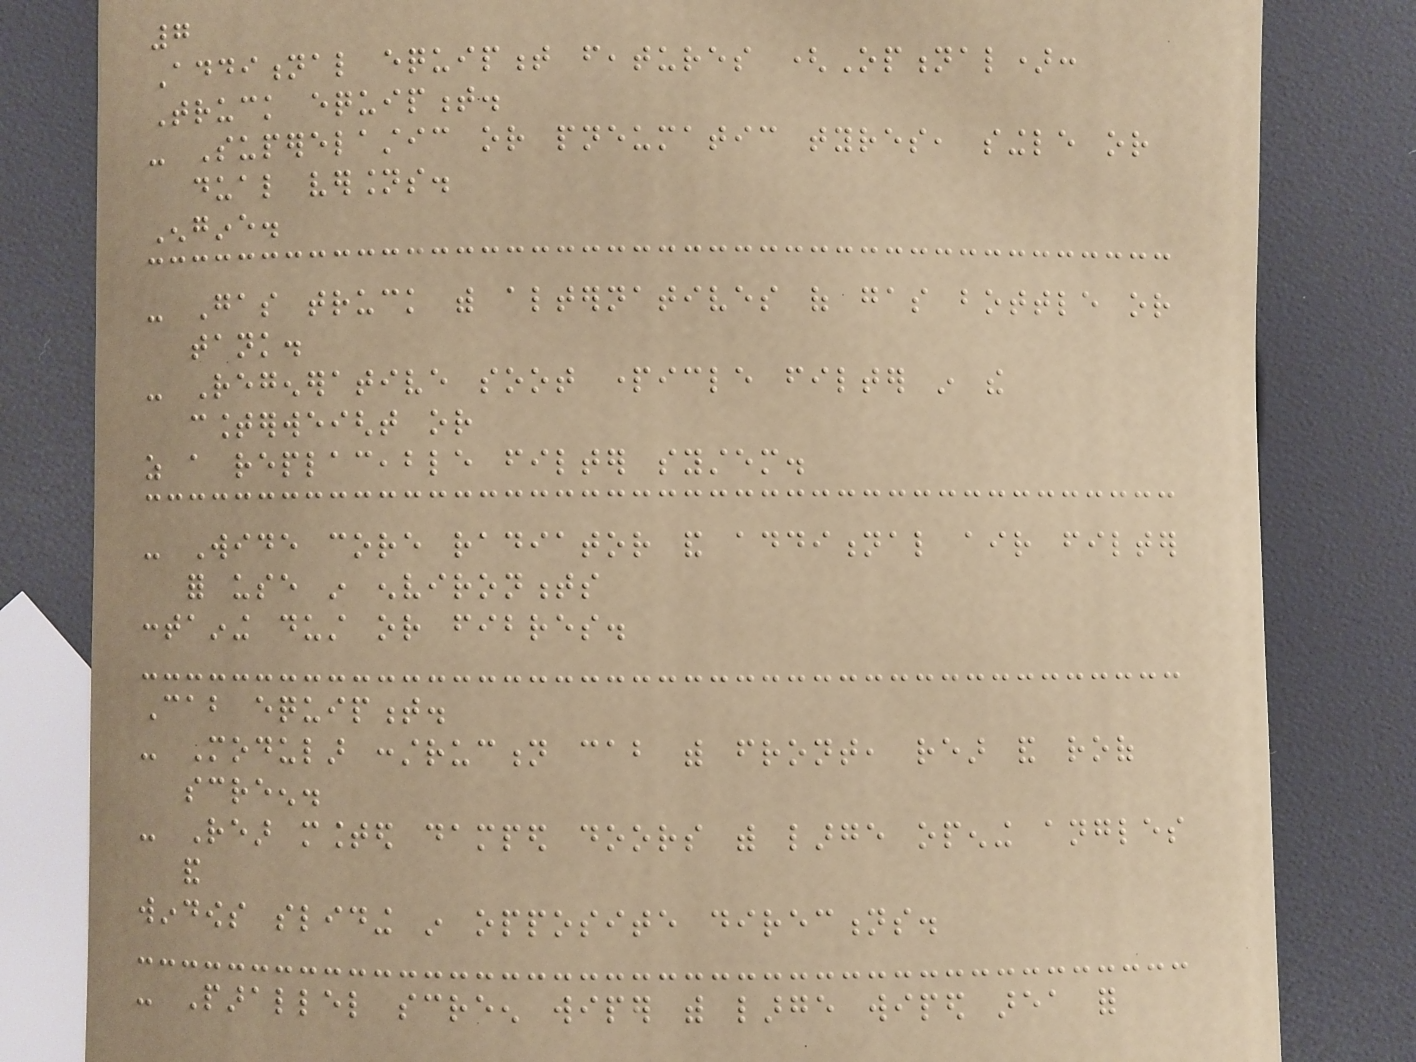7
Additional equipment features (Optional):
Truck equipment.
- Superelastic or pneumatic tyres, single or
dual versions.
Engine.
- Gas truck with alternatives of gas bottle or
tank.
- Regenerative soot particle filter in the
counterweight or
as a replaceable filter system.
- Wide core radiator and additional air filter
for use in environments
containing dust or fibres.
Cab equipment.
- Modular construction cab with front, rear and roof
screen.
- Rear mounted damped doors with large opening angles
and
windows sliding in opposite directions.
- Parallel screen wiper with large wiped area for
